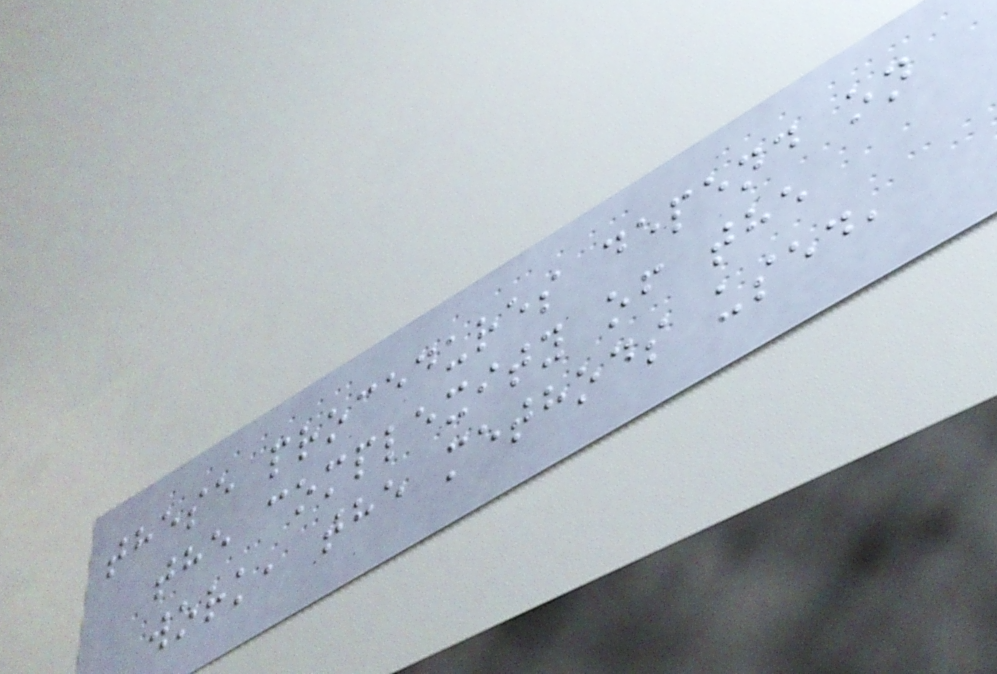these procedures depend on
the complexity of the
work, the methods used,
